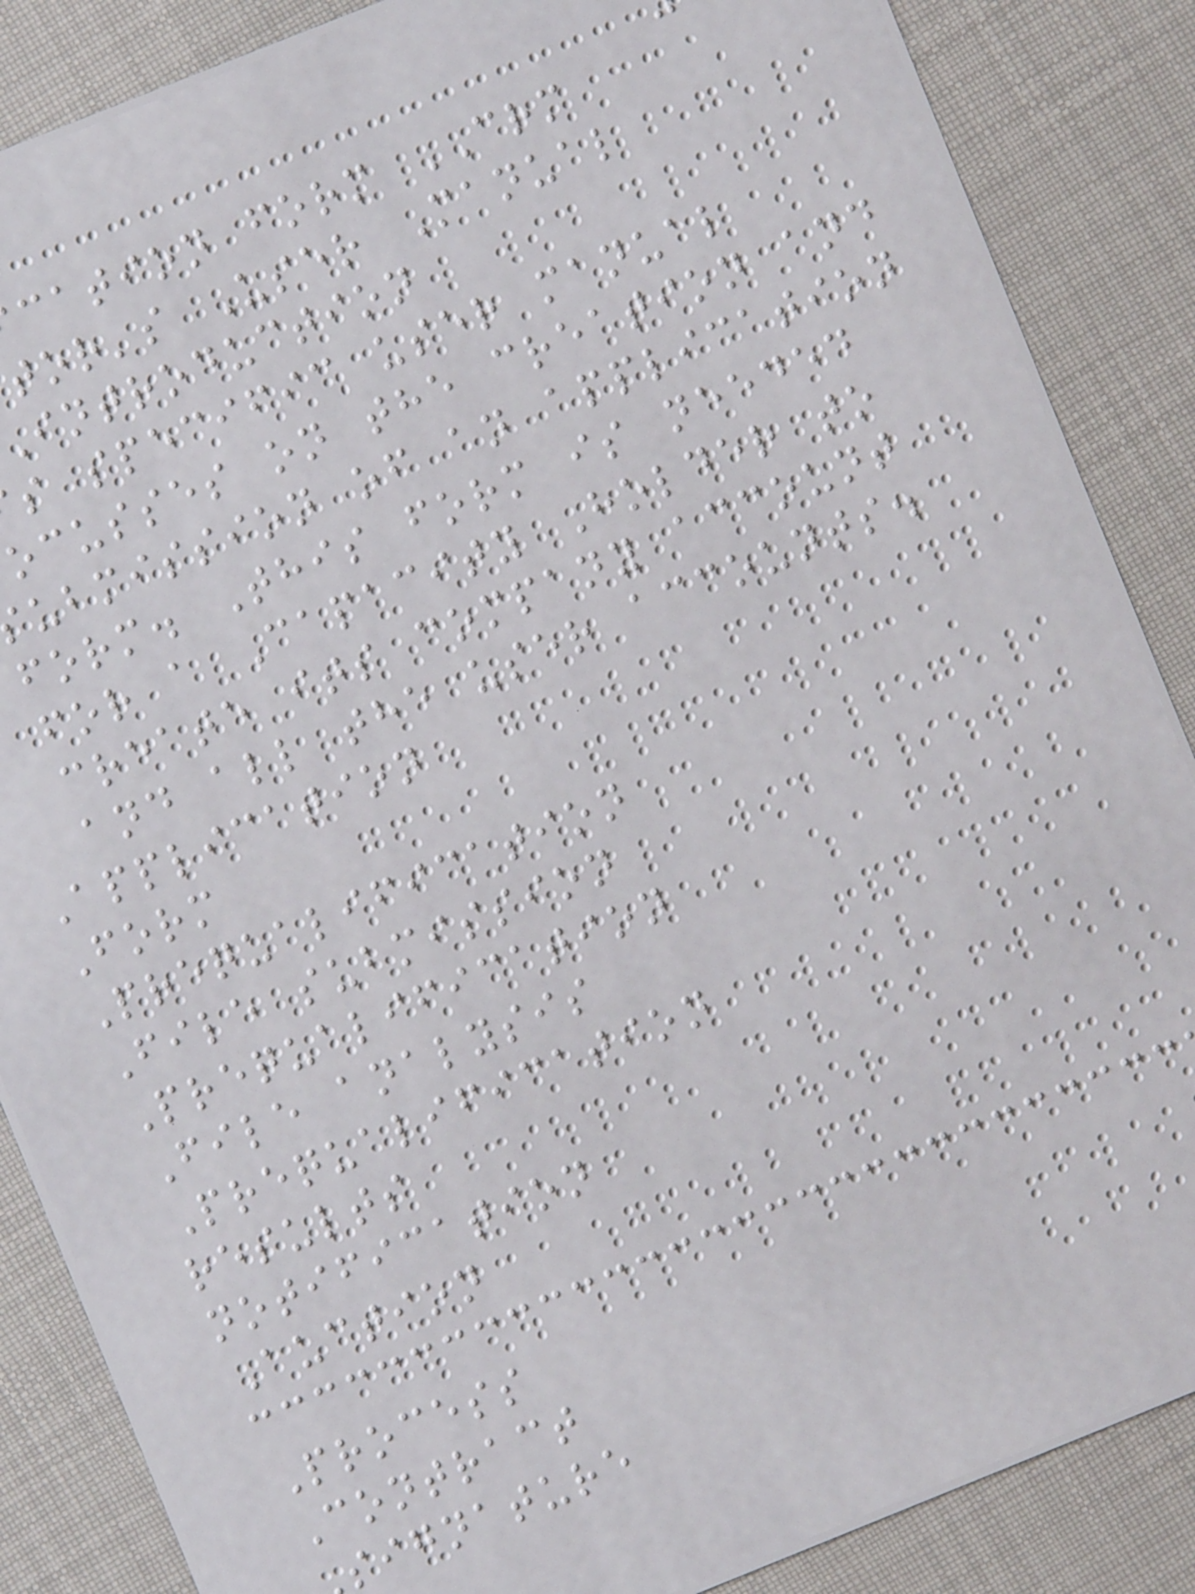cation form CRM
tor's User Manual
introduction
s specific user manual
ocusses on the creation and
ubmission of an application
form. This form is needed
for a Capacity Holder to
create its company account
and all the user accounts.
Application
Form
Prequalification
File submission
Prequalification
File analysis
Prequalification
results
notification
Auction
Process
Contract
signature
